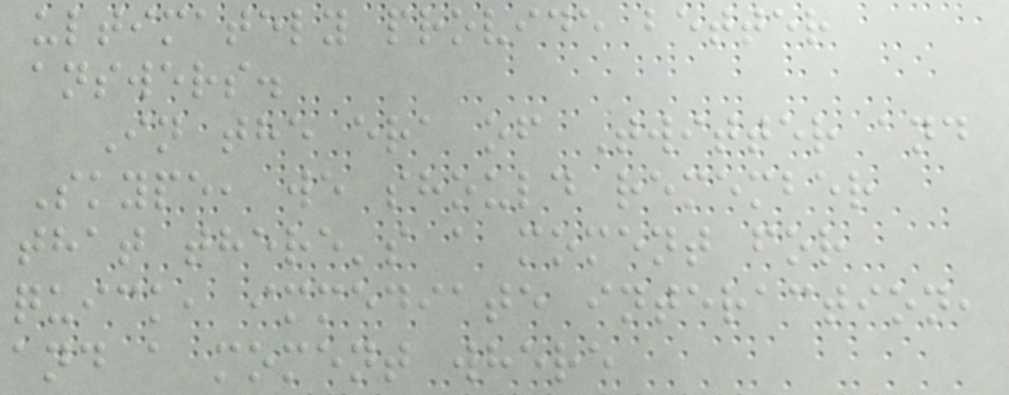ultimately provide better
answers.
In the era of Twitter and
Skype, we should remember
that there's a moment for
quick, immediate interaction,
and a moment where
